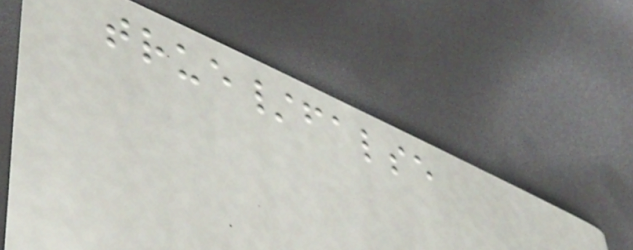true/false
